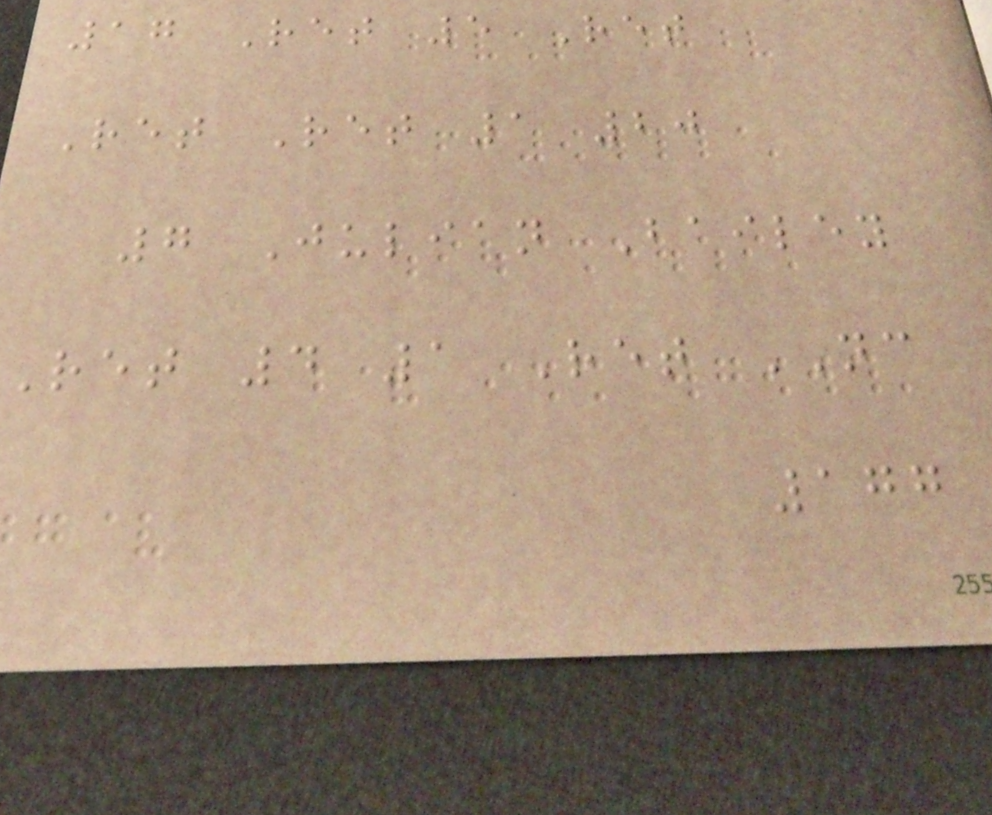17 Ret 5 Ret
Ret Ret 1 20
7 Julian Bailey
Ret 4 1 Ret NC
177
